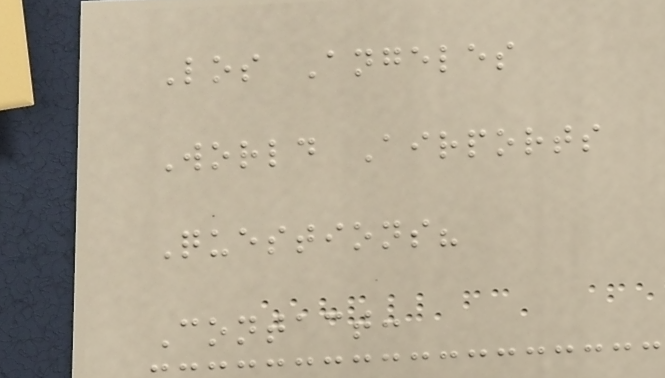Los Angeles
World Airports
Questions?
Contact:
